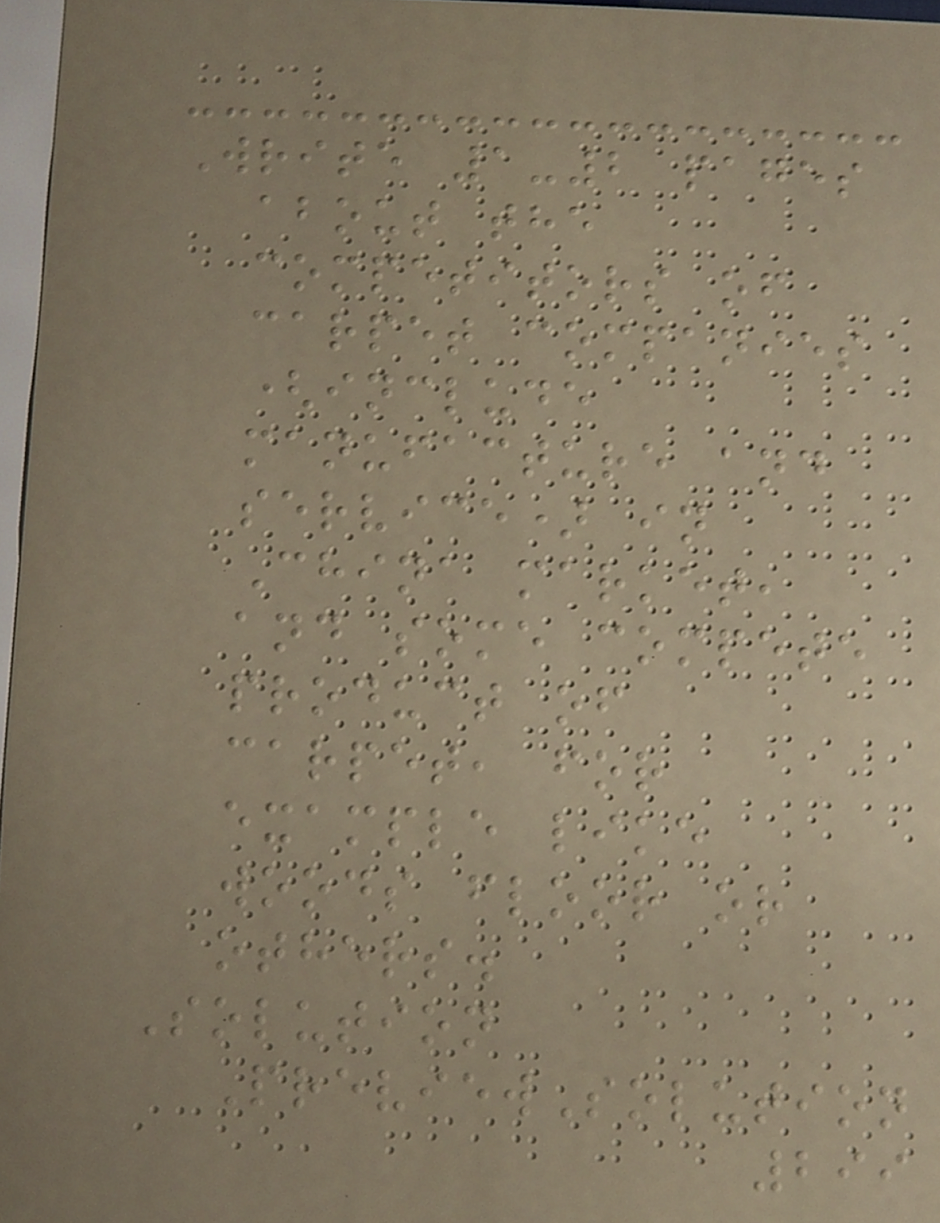Write 1-2 pages
about the
competitors of
carpet companies
(include
manufacture and
service) in
China market,
and some compete
product of
carpet, for
example like
woods floor or
others.
Solution
PreviewSolution
299
